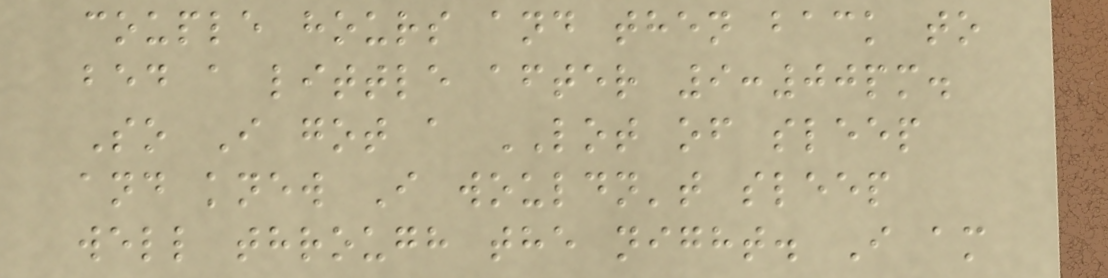couple hours and then back to
bed a little after 9:00pm.
So I got a LOT of sleep
and knew I wouldn't sleep
well through the night. I am
